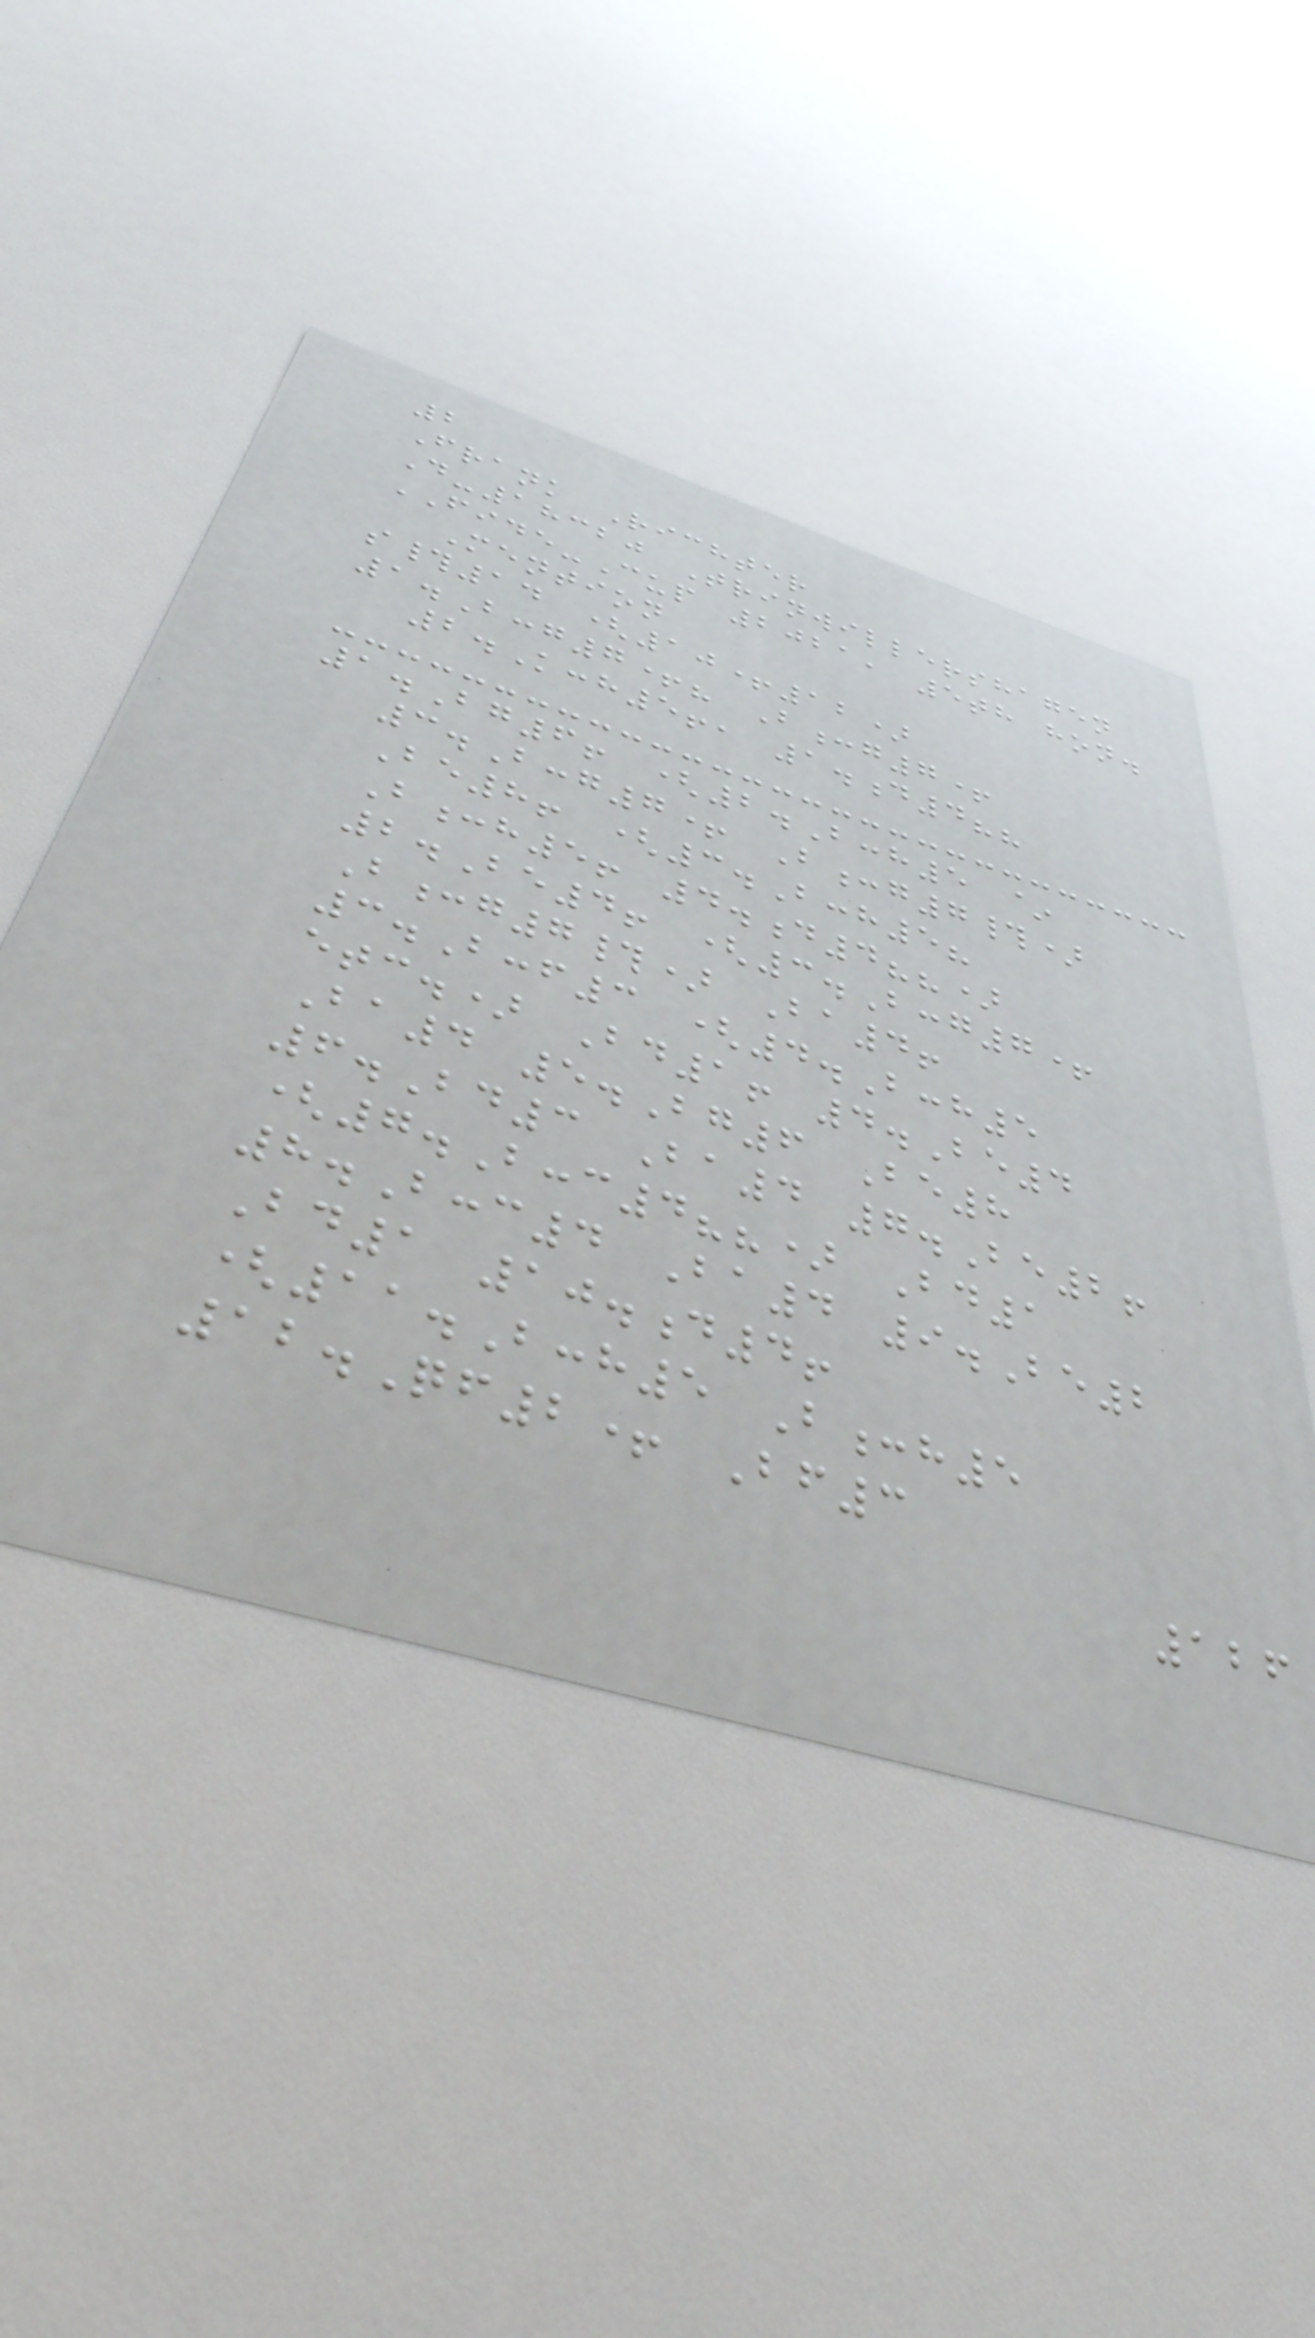2
Frank Richter
D-18320 Trinwillershagen
FIDE-Cup 2021, 5th hon.
Mention
s#14 (10+12)
1.B:g7+? B:g7+
2.K:h5!, 1.d4??
1.Bg6! (2.B:h5 ~
3.B:g7+ B:g7#)
Be8! (3.B:h5?
B:h5! 4.d4??)
2.Be4! (3.B:g7+
B:g7#) Ba4!
3.B:f3 (4.B:h5
etc.) Bd1! 4.Be4
Ba4 5.Bg6 Be8
6.Bd3 Ba4 7.Be2!
(7.B:c4??) Bd1
8.B:c4 Ba4 9.Be2
Bd1 10.d4!
(11.B:h5 B:h5
12.Qf2+ Bf3
126
